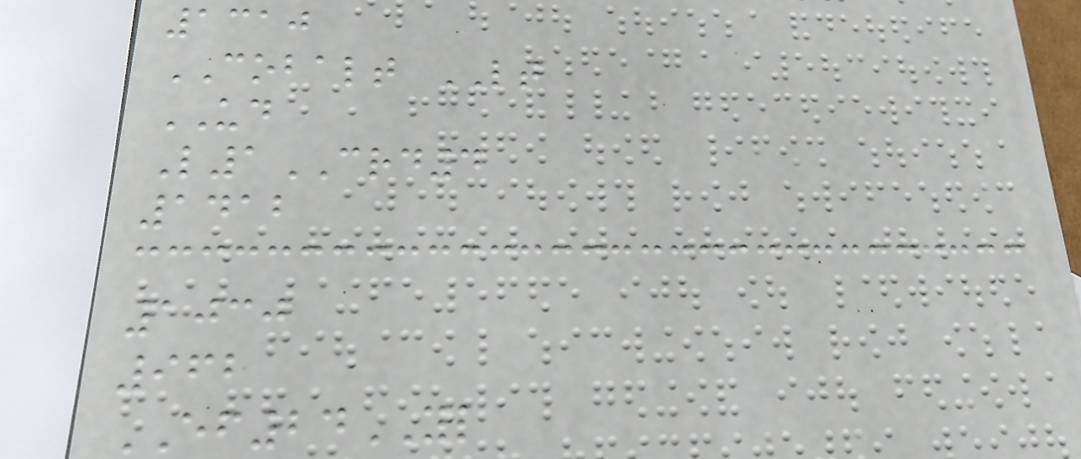1310
COBALT LT
UD
L1CRD4
1412
1030
962
EF24YL
